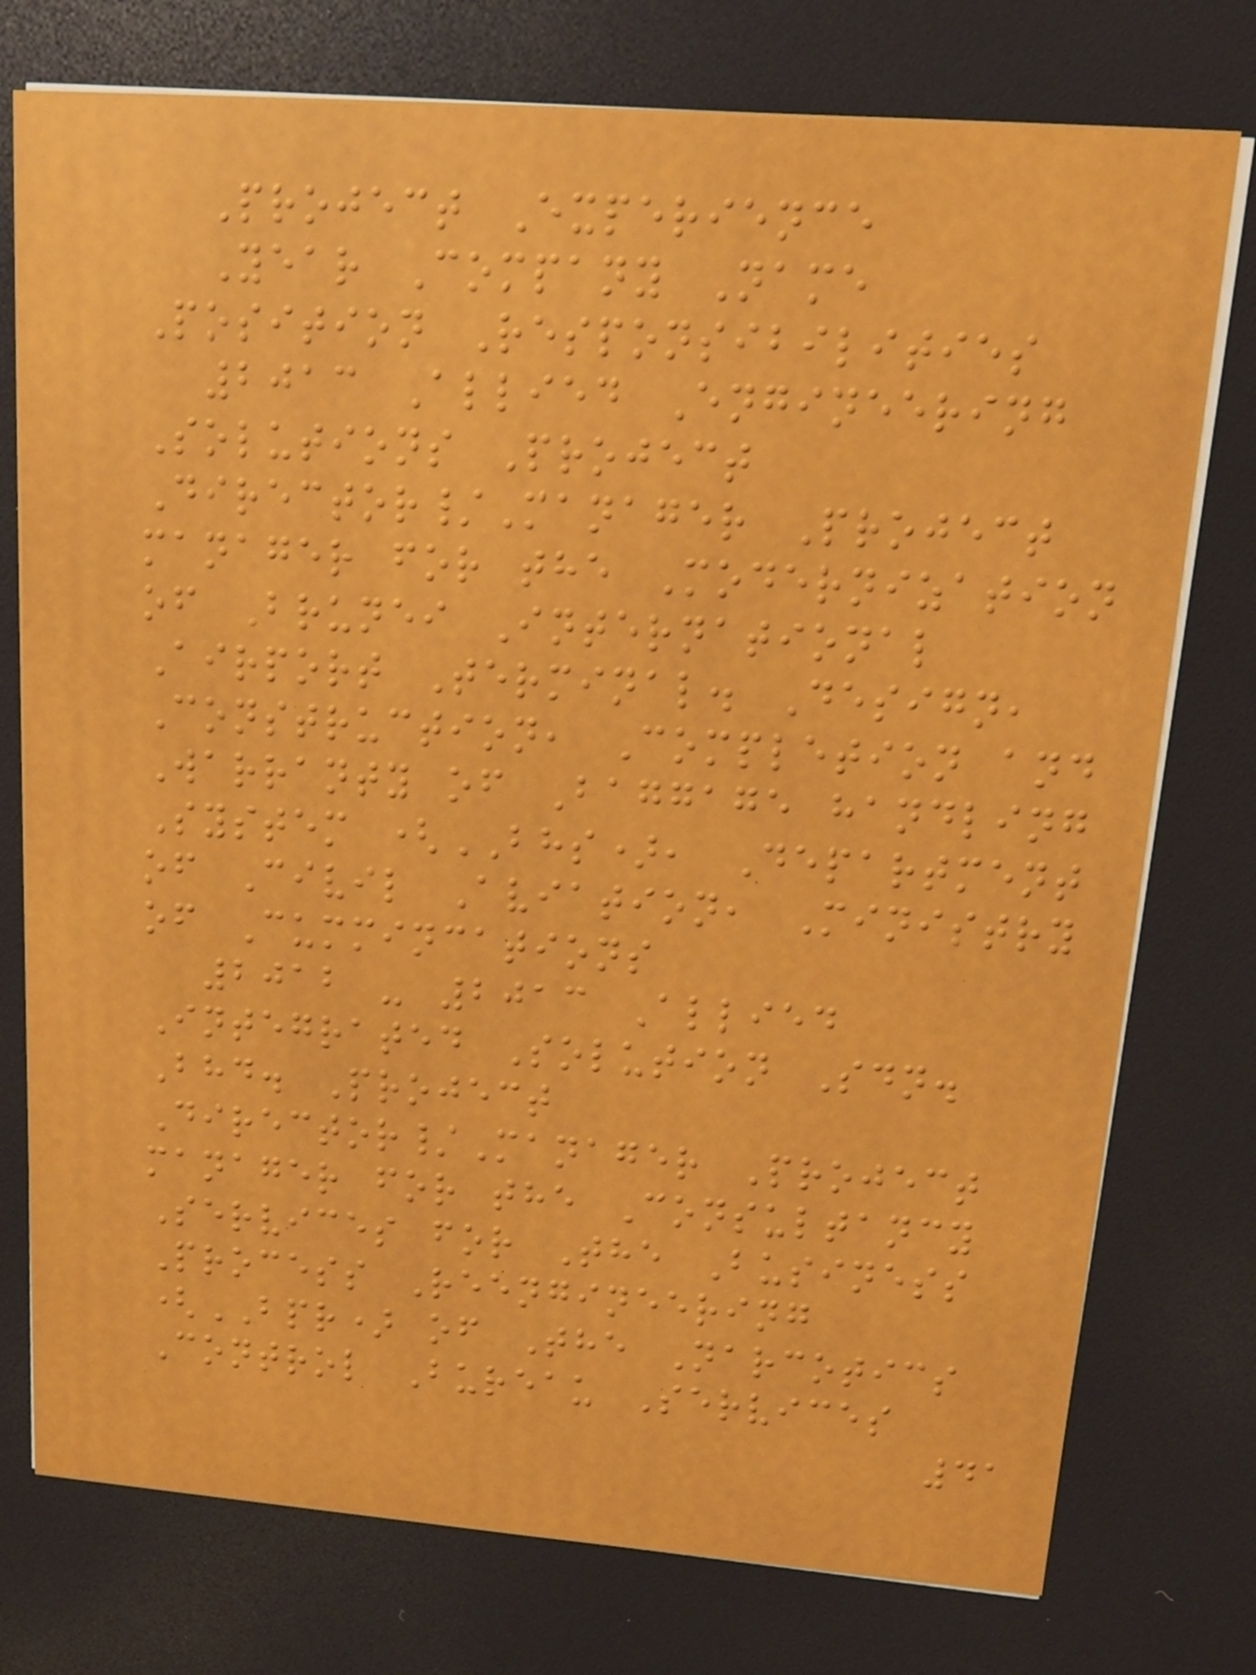Project Experience
Year Company Name
Position Responsibilities
2013 Allied Engineering
Solutions Project
Director/Manager Project
manager for the Modernization
of Brunei International
Airport Terminal. Design,
Construction, Completion and
Warranty of Baggage handling
System (BHS), Department
of Civil Aviation, Ministry
of Cummincations
2012 - 2013 Allied
Integrated Solution Sdn.
Bhd. Project
Director/Manager Project
manager for the Consultancy
Services for The Business
Process Reengineering
(BPR) of The Narcotics
Control Bureau Services
41
